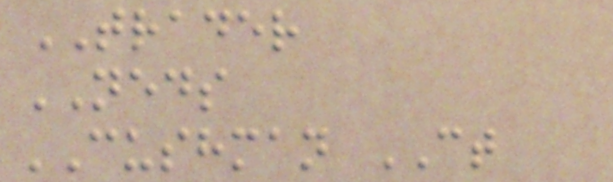TRADER
NEDS
CUSHMAN CT
